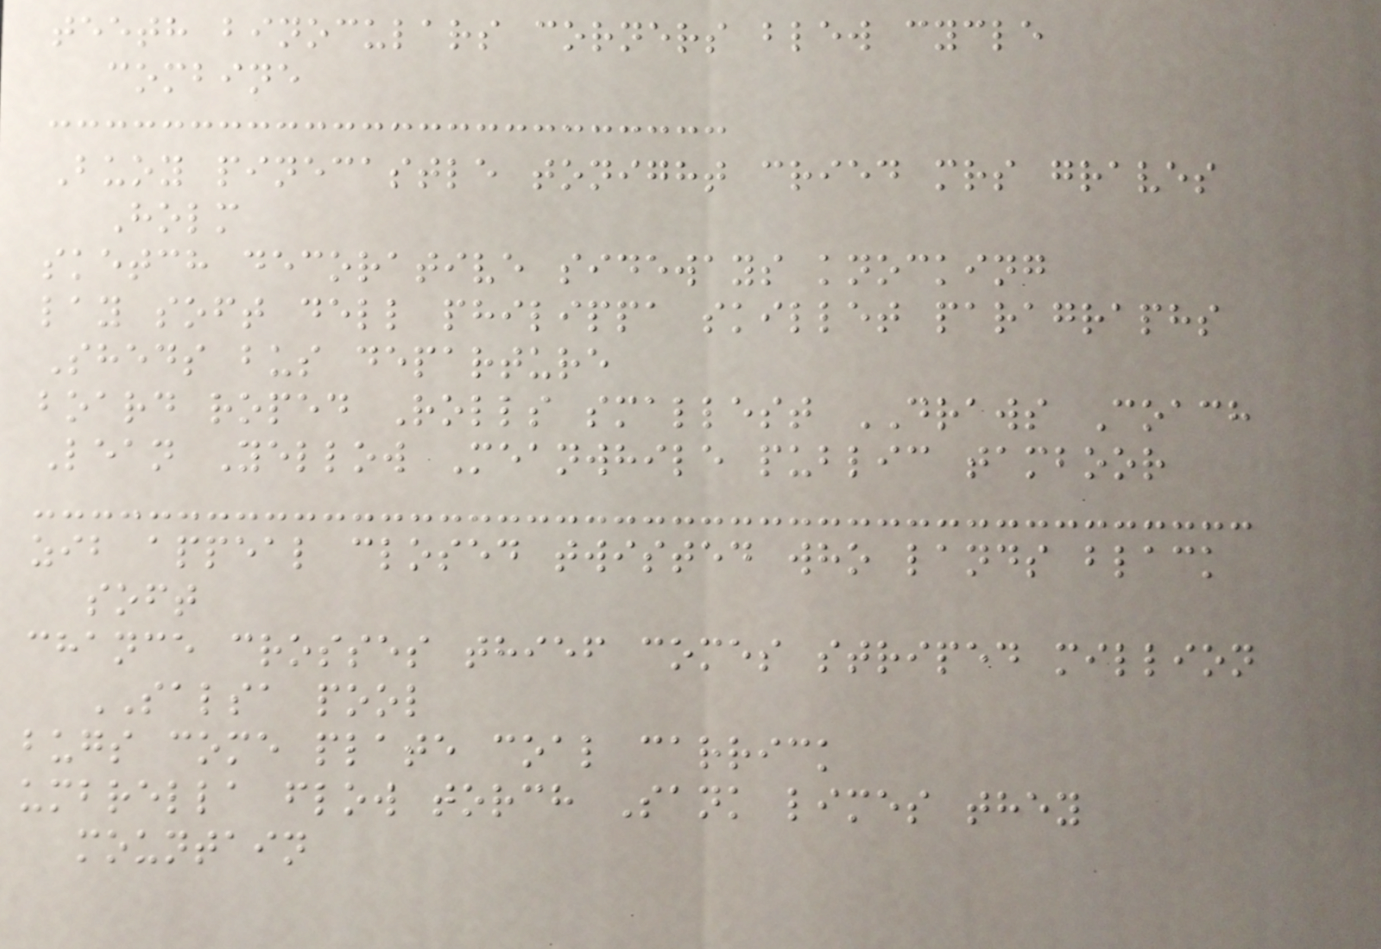teeth binoculars corners blew cycle
combine
Buoy pinecastle tonight cried mrs graves
Holm
sketch decorative sideways knocking
lay soft dell philippa skillet paragraphs
Sheds bus departure
board roped Rolls smallest DRAWS Coach
Lean Yellow Meanwhile public tamboor
zib appeal closed twisted who lands black
soft
chance crosses thief comes striped million
SALSA pool
bugs come plate coal carrick
umbrella flow torch Sank limes they
mountain
